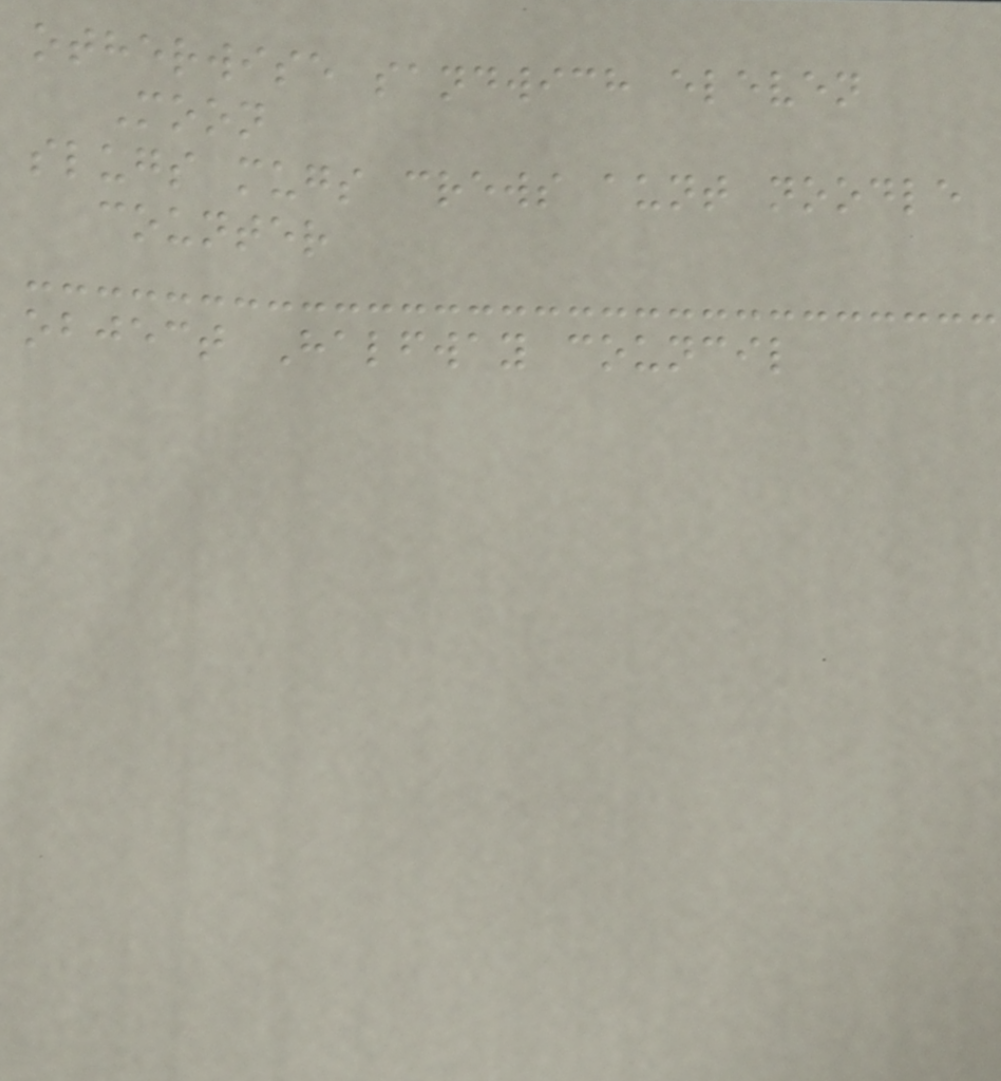otherwise sandwich eleven
Moon
slugs mugs crews aunt noodle
counter
object Halfway council
